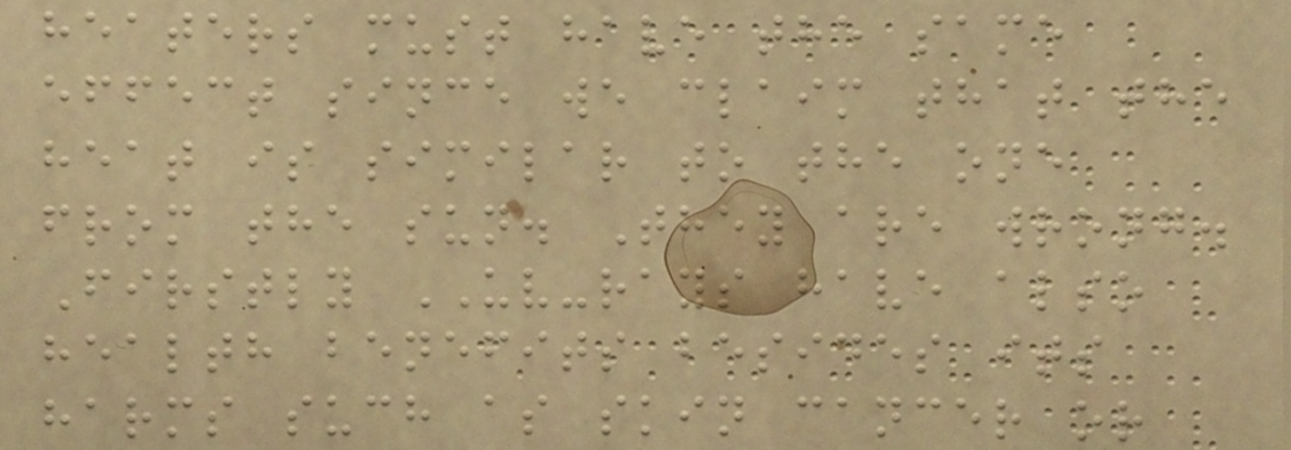heaters must have the same
effect since we claim that the
heat is similar to the one
from the sun. They are wrong.
Firstly UV-rays have also
health benefits besides its
harms such as skin cancer or
